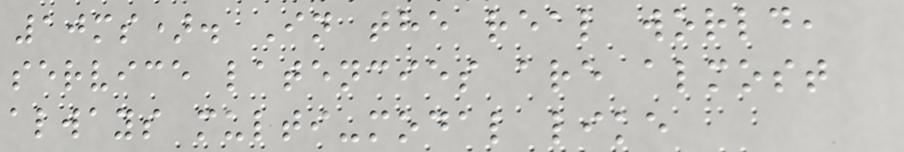10ms). In the real world,
service latencies are almost
always multi-modal like
